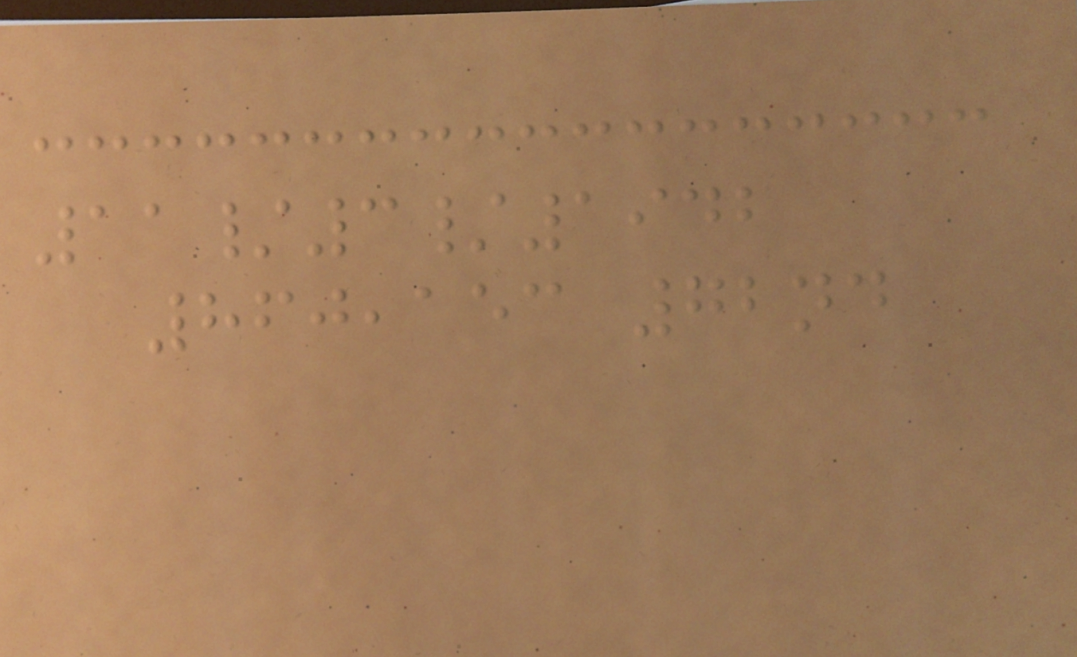11/3/1942
860,153 72nd
